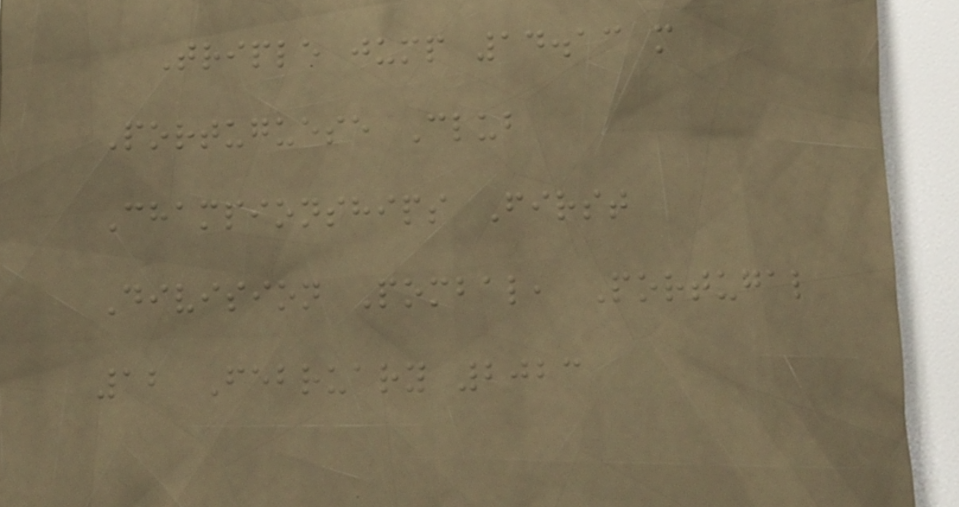Triple jump 14.13 m
Portuguese Club
Championships First
Division Pombal, Portugal
12 February 2023
